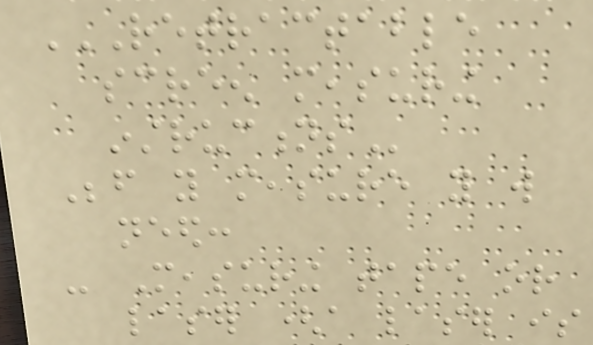RETRACTABLE
SCREEN MEASURING
INSTRUCTIONS
Before you measure you will
need:
- Measuring tape or
laser (a laser is
